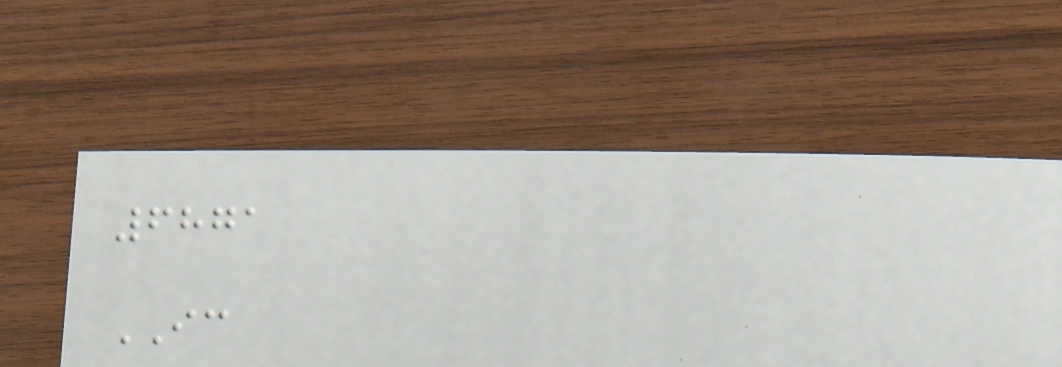6871
IC
